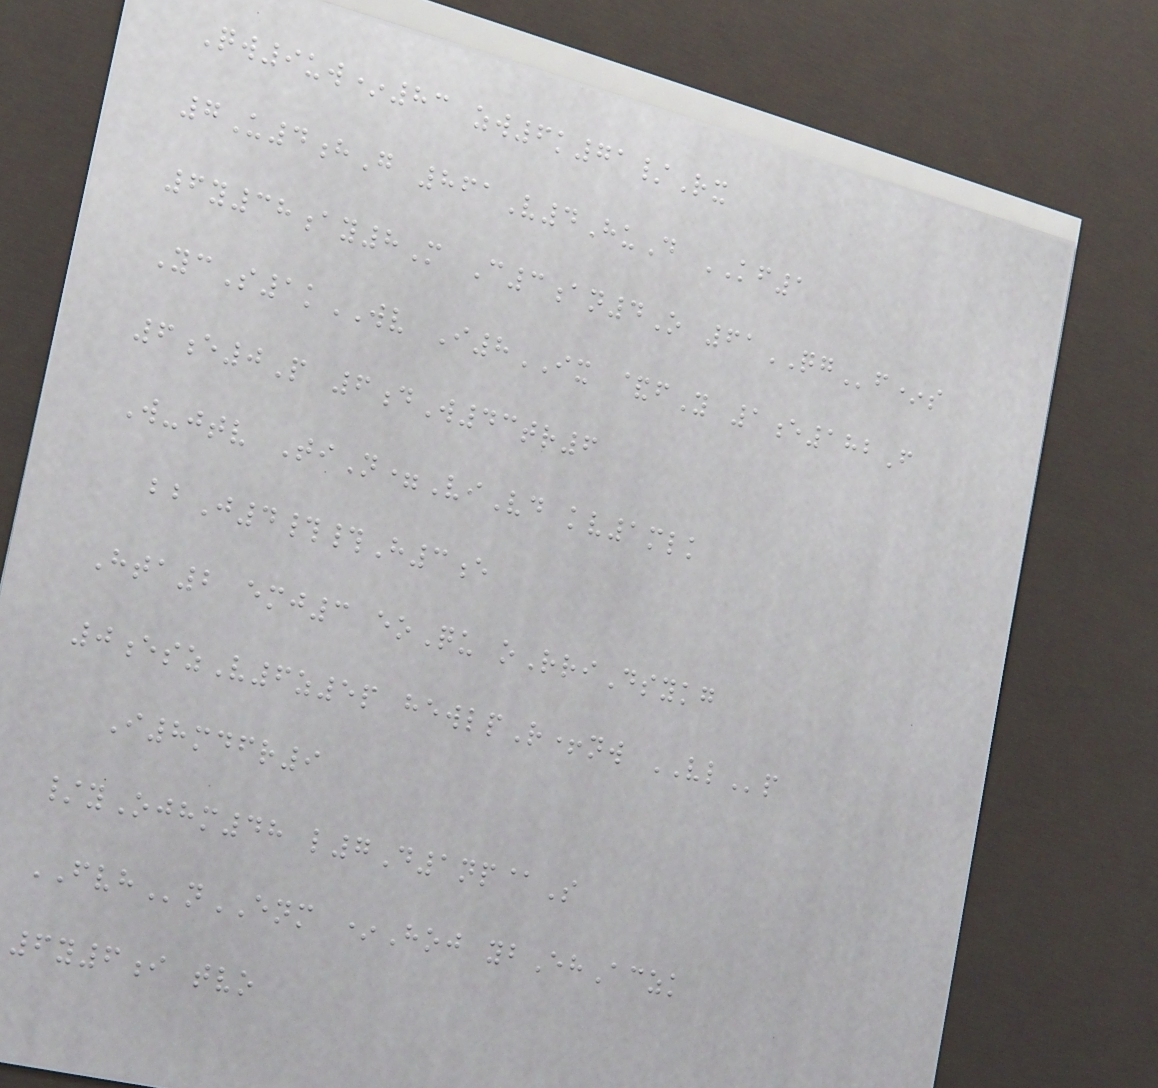Qw9uw*83 zw6k71/Rx
7U4hG 861V4HuD KF1
6y38ay8M C3an4O 61QGf*s
YcS1kWV I8IX &fY 1e182F
6e0P 6dW43tr6
W-jtv TiN=ViVd kv1mlk
bbJ4##H3e
Hta2 emj3 eoQu oRriDsykg
0eszV6z5p hewlpR+nw VLp
I8mdfr9
/yOjhm48 l7D1np@S
FVHnENM *Hoj ybEhAczk
6y6i tvo
